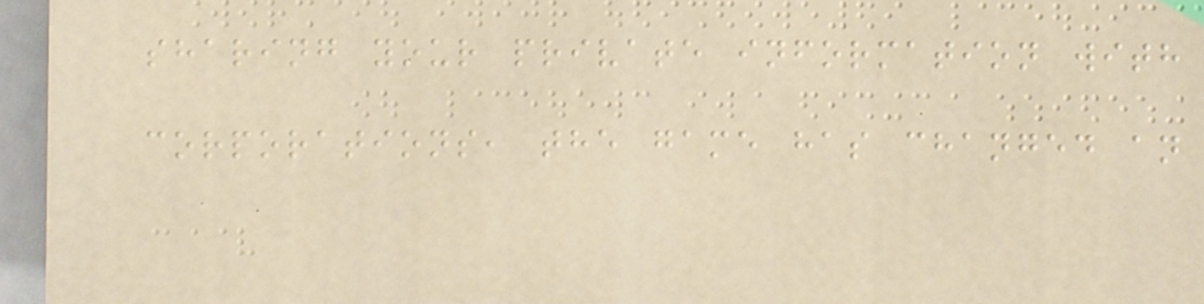sharing your private information with
corporations, the game has changed an
